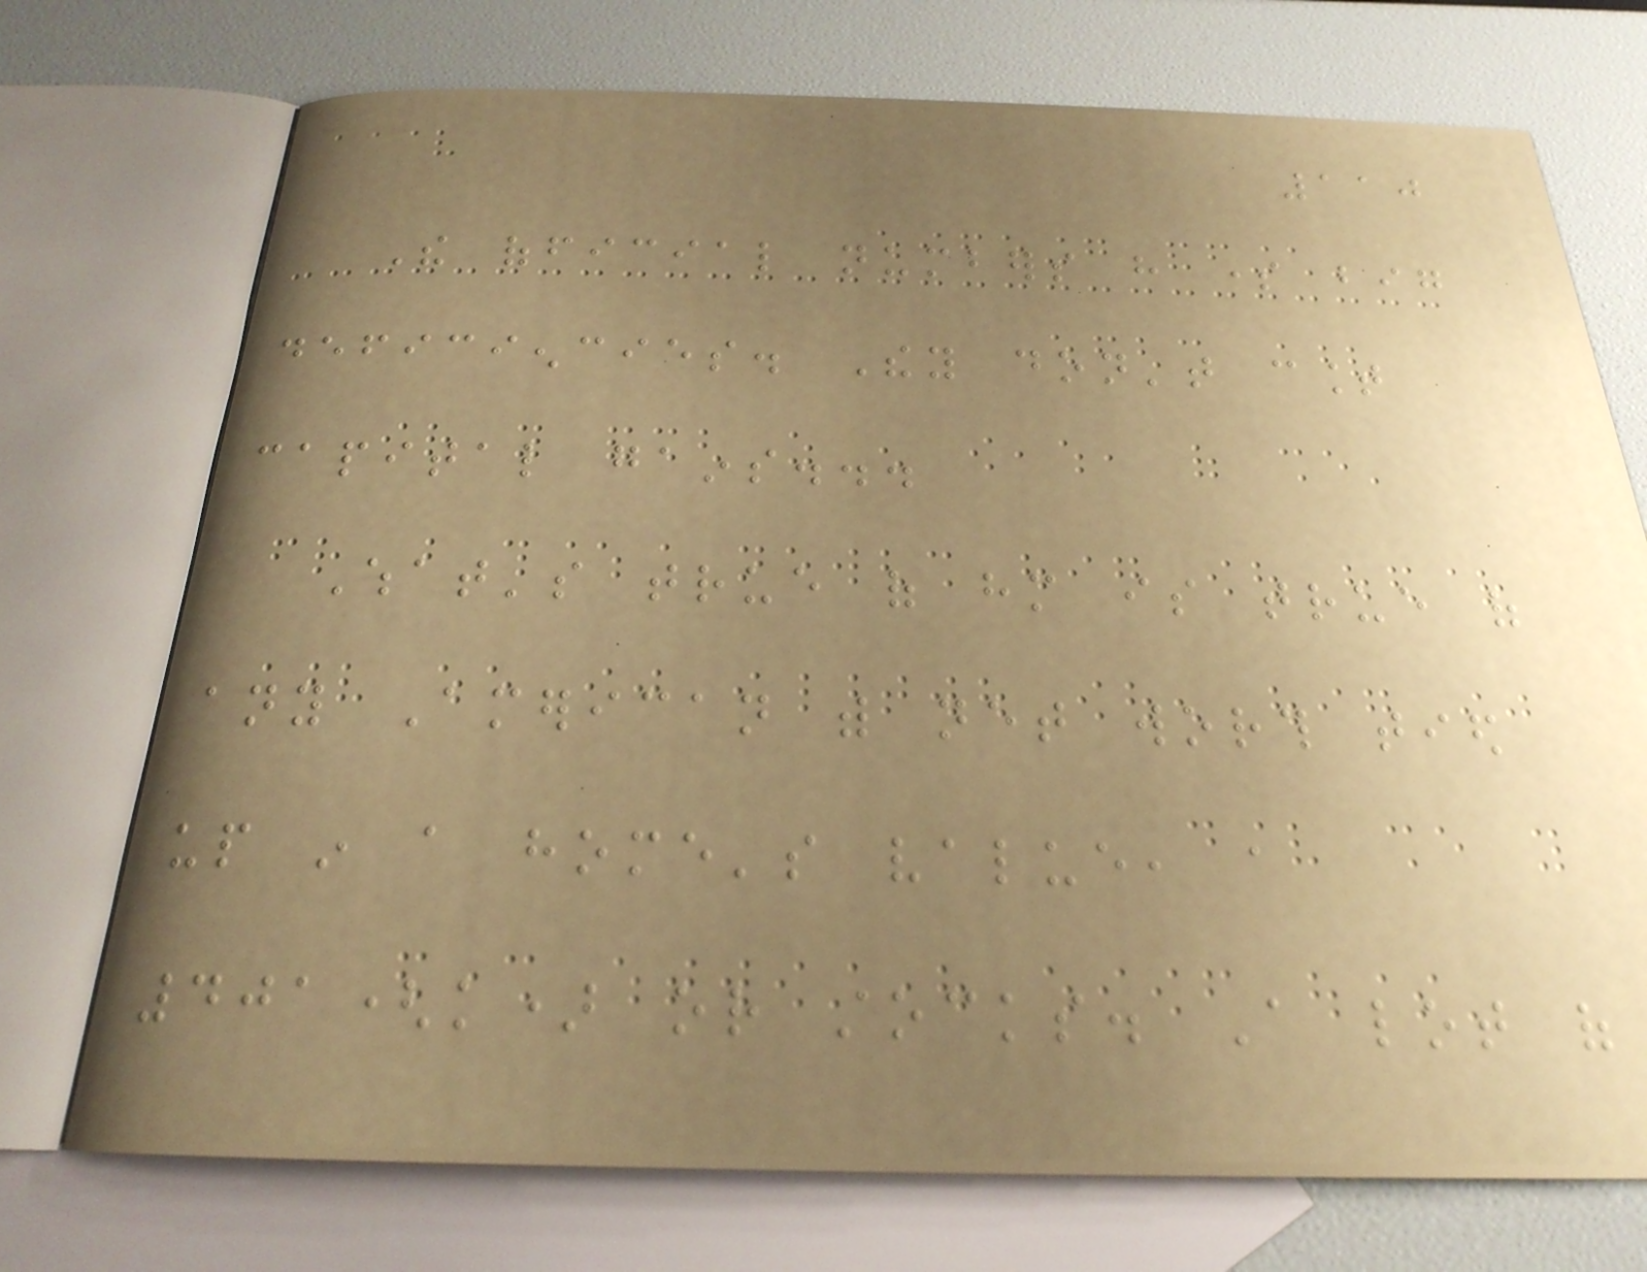110
The official numbers have some big
deficiencies. They don't count
capital gains...
What's true of him is true of
any American with net worth tied
up in a home's value, a
401(k) or stocks. A lot of
